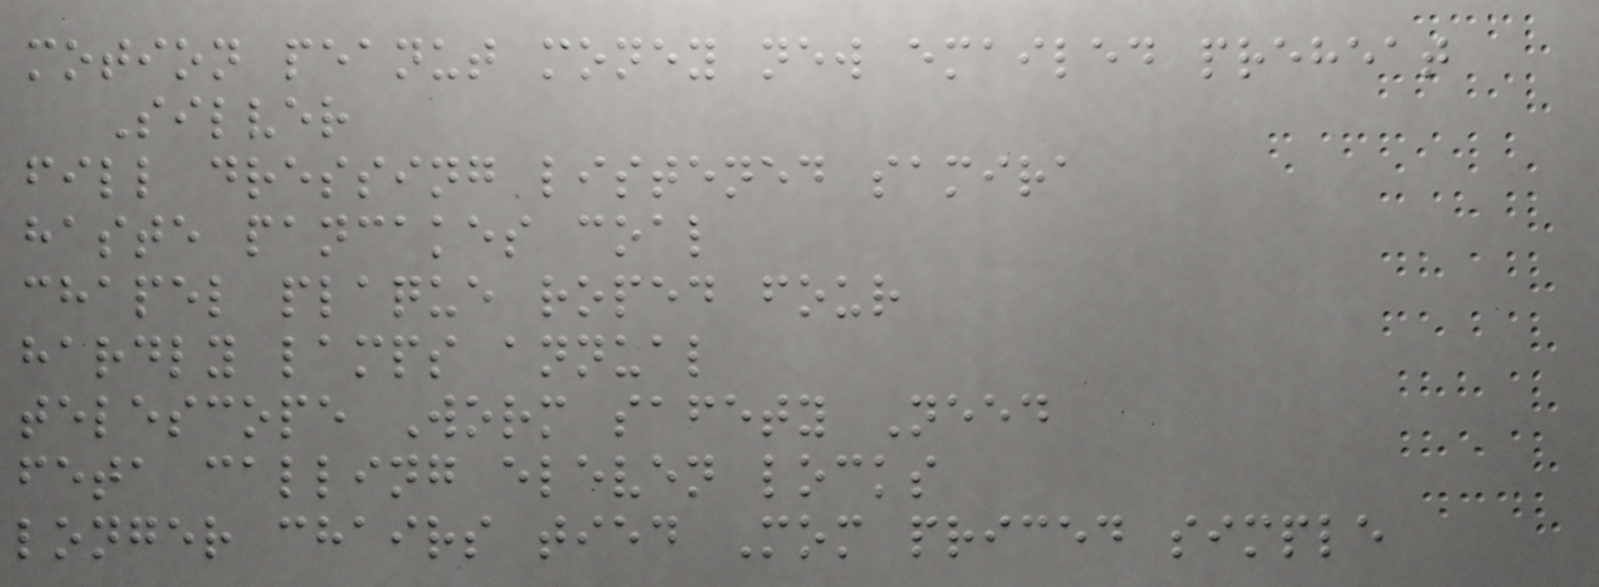motion peanut money new emailed preheat
Silver
fill dressing listened samira
haste pancakes coal
chapel plaque roped four
hardly lamps annual
telescope Worm safety Need
feta calling eleven locks
longer chairs tied Mom priced simple
